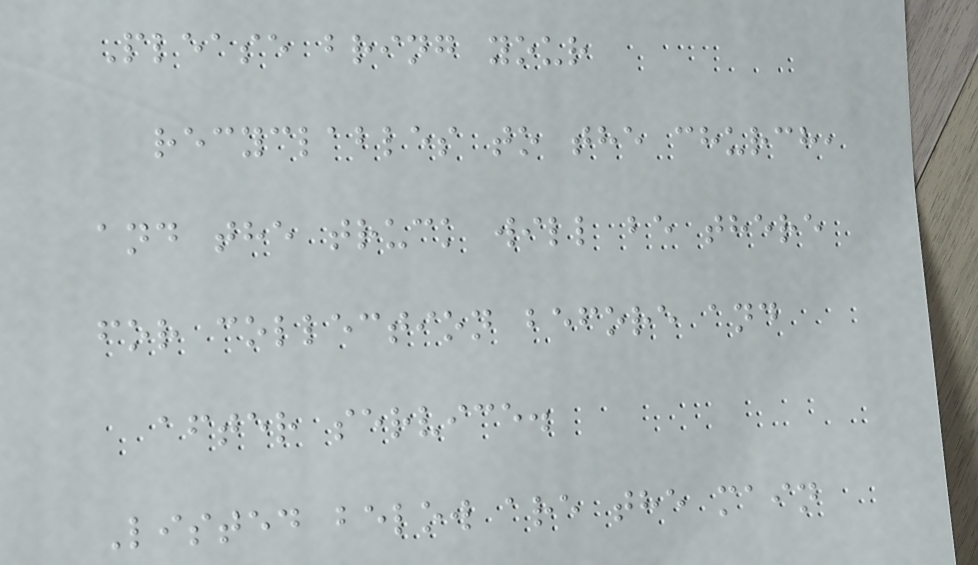Please bring your
recyclables to the church,
and the truck will be there
for collection before and
after service.
Listed below are the main
